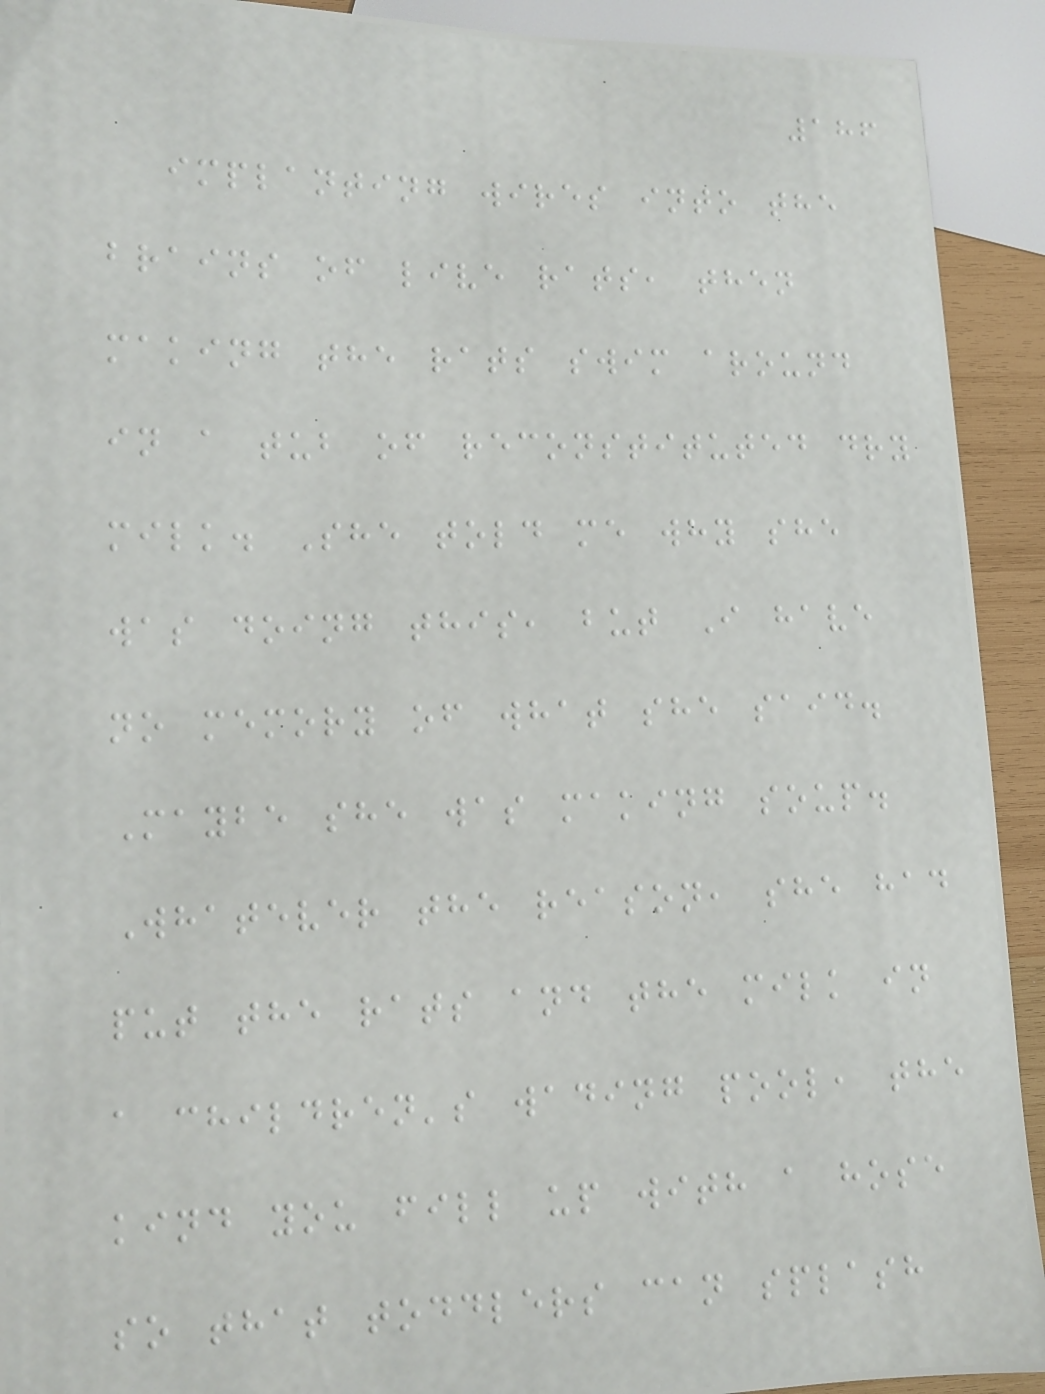186
implanting wires into the
brains of live rats, then
making the rats swim around
in a tub of reconstituted dry
milk. She told me why she
was doing this, but I have
no memory of what she said.
Maybe she was making soup.
Whatever the reason, she had
put the rats and the milk in
a children's wading pool, the
kind you fill up with a hose
so that toddlers can splash
